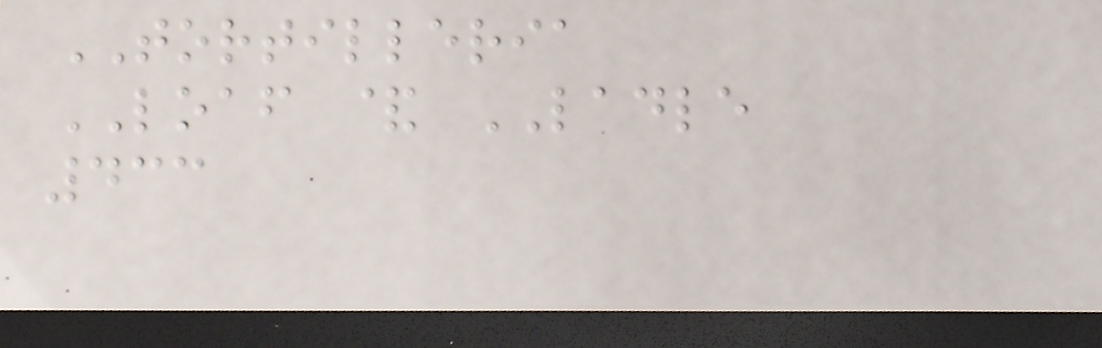TORTILLERIA
LOAF & LADLE
433
